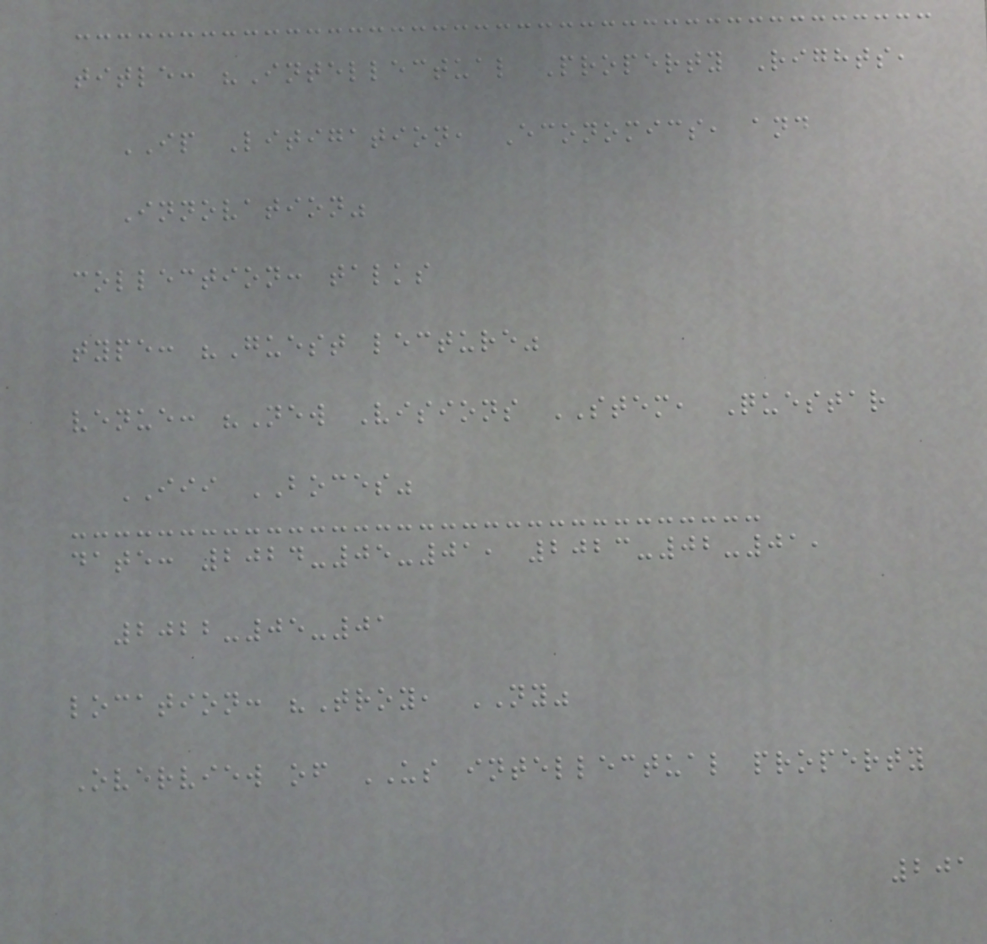title: "Intellectual Property Rights,
IP Litigation, Economics, and
Innovation"
collection: talks
type: "Guest lecture"
venue: "New Visions STEM, Questar
III BOCES"
date: 2024-05-01, 2023-02-01,
2022-05-01
location: "Troy, NY"
Overview of US intellectual property
201
